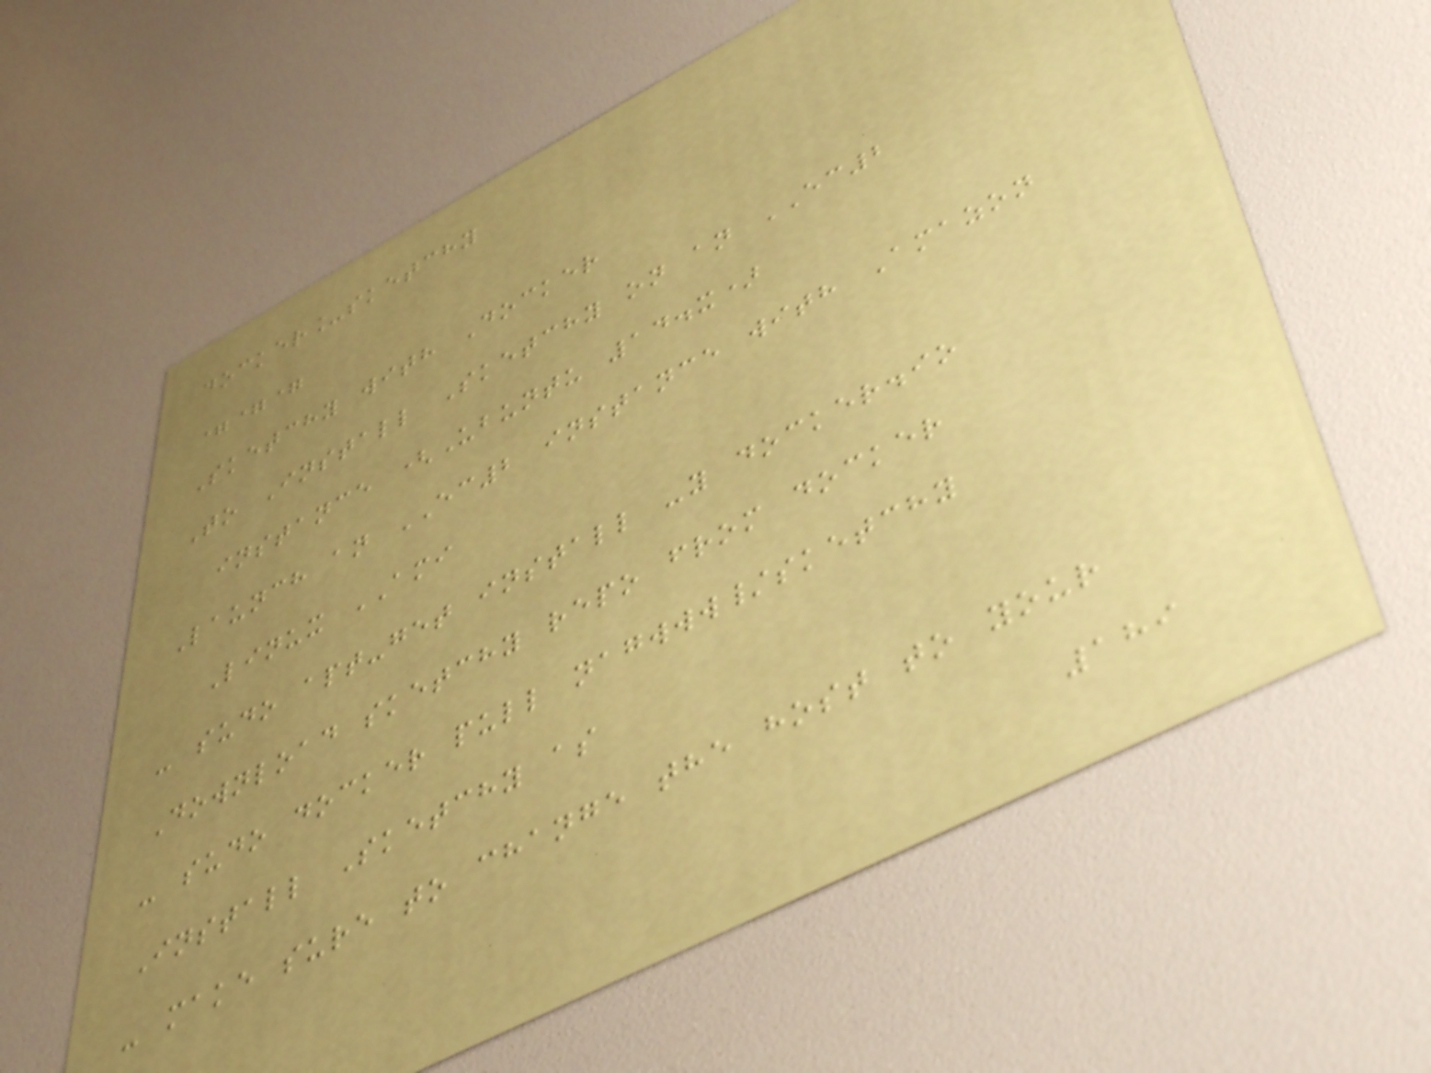docker_sketchy
===
Sketchy with Docker
To Install Sketchy on an EC2
instance (Ubuntu 14.x)
Launch an EC2 instance with Amazon
Linux AMI
- sudo apt-get install -y docker.io
Download sketchy repo from docker
- sudo docker pull nagwww/sketchy
Install Sketchy as
- make sure to change the host to your
189
